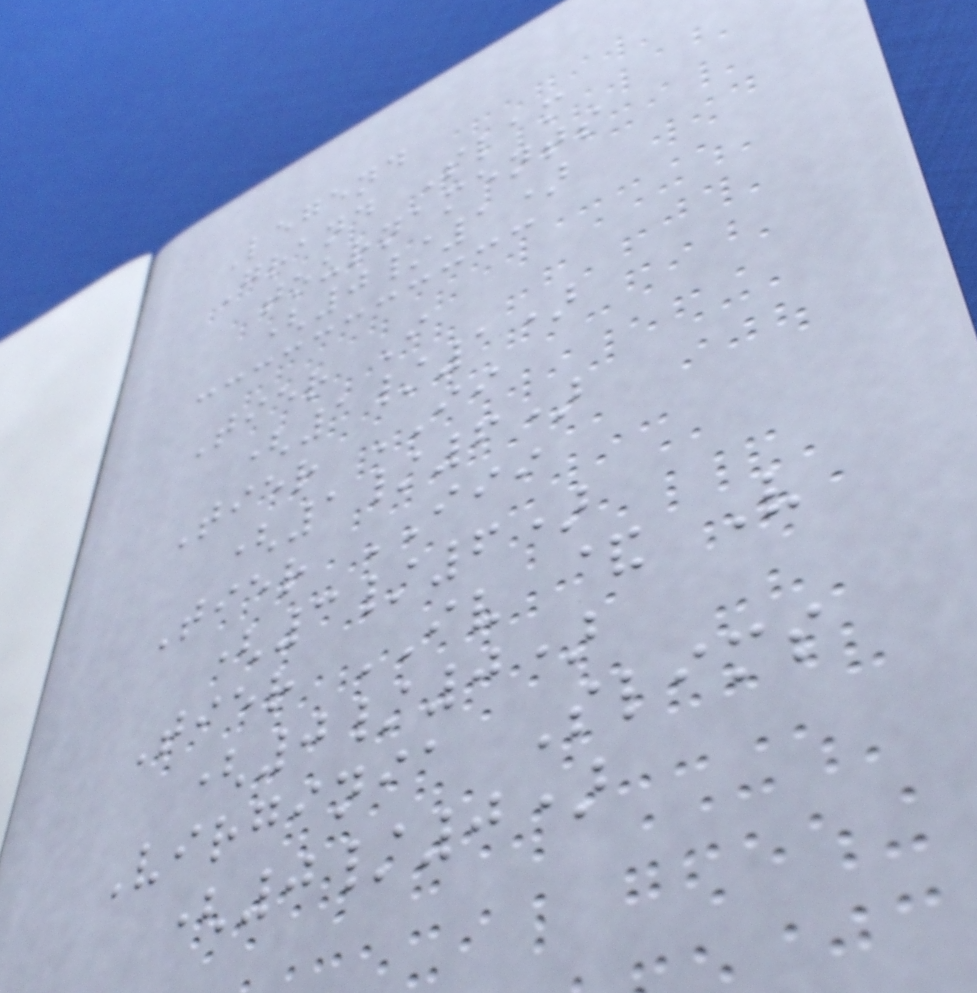Legend
Grand Slam
tournaments
(0/1)
Tier I
(1/1)
Tier II
(1/6)
Tier III
(3/6)
Tier IV & V
(0/0)
Virginia Slims
(0/0)
